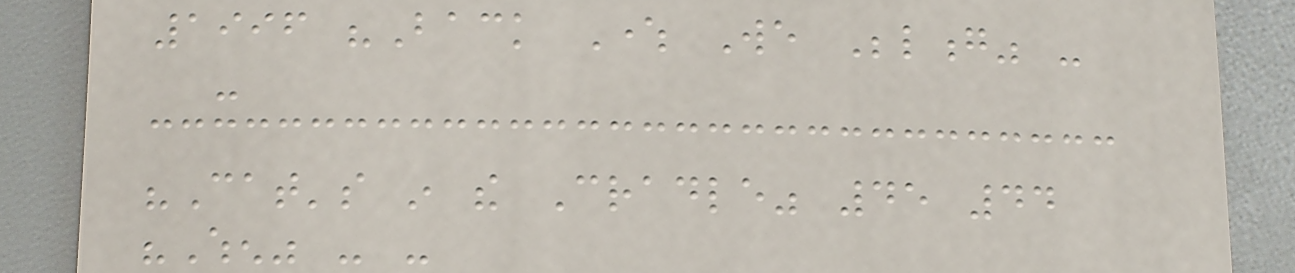1996 "Back Where We Belong" -
-
"Cat's in the Cradle" 45 44
"When" - -
